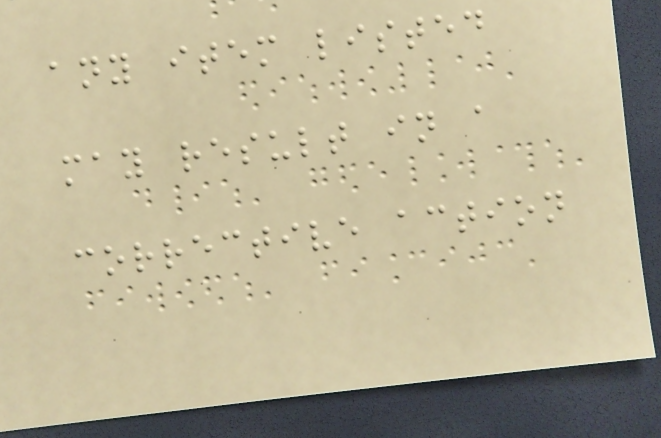any item listed
may result in a
corrective action
